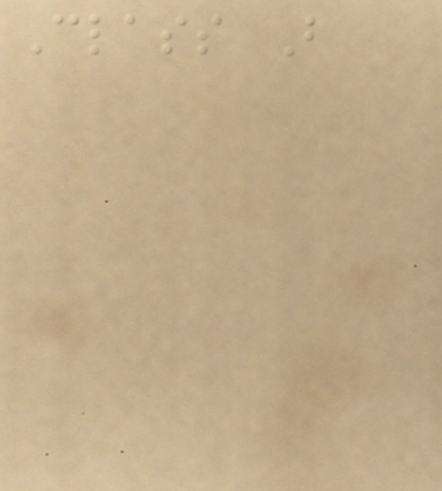Class B
